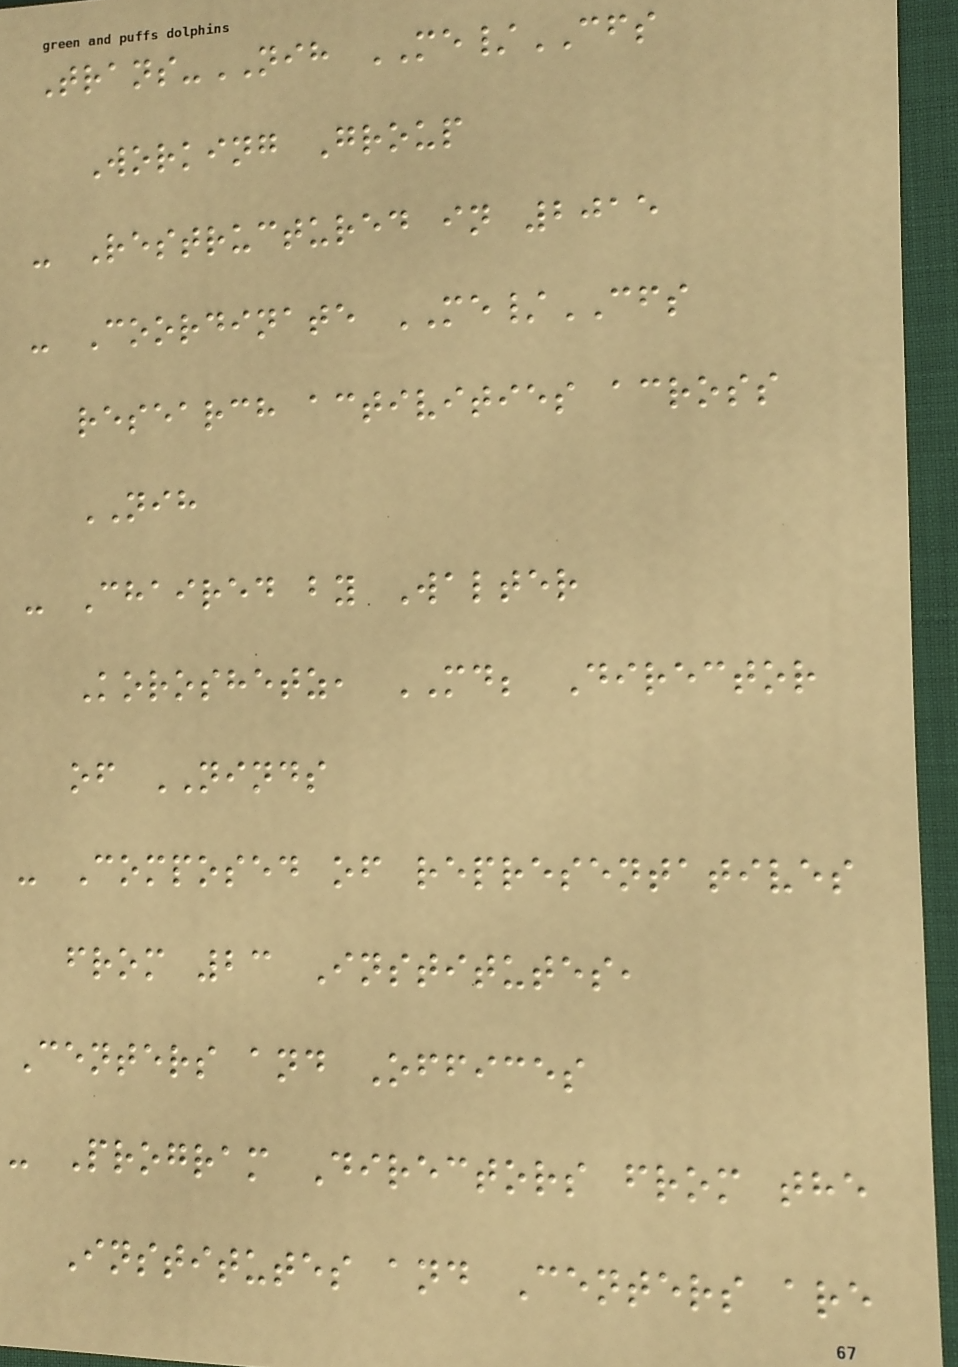Trans-NIH ME/CFS
Working Group
- Restructured in 2015
- Coordinate ME/CFS
research activities across
NIH
- Chaired by Walter
Koroshetz, MD; Director
of NINDS
- Composed of representatives
from 23 Institutes,
Centers and Offices
- Program Directors from the
Institutes and Centers are
